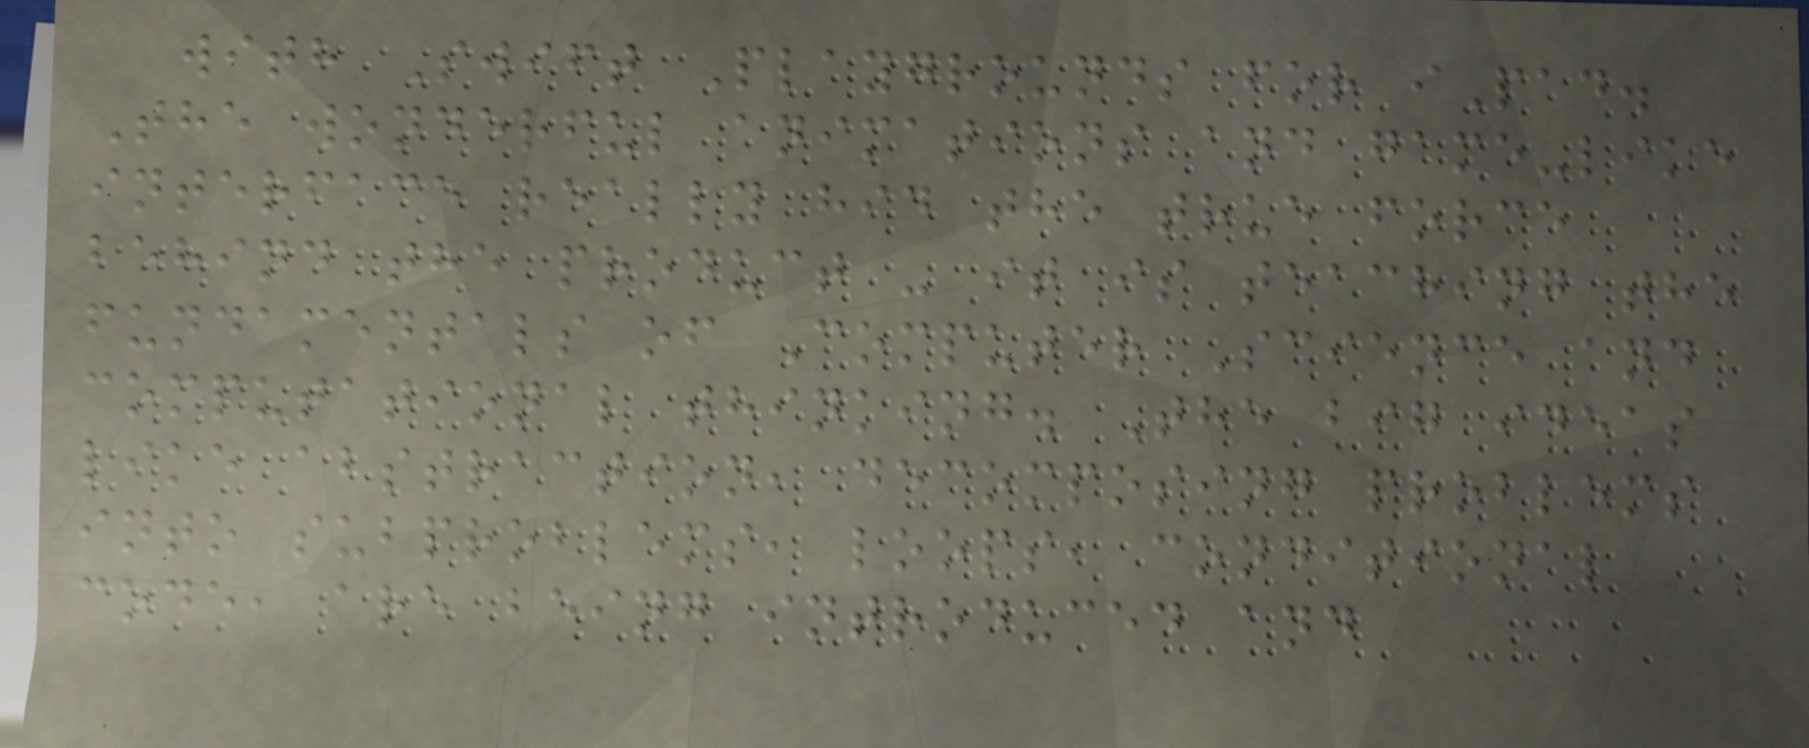with Swift Playgrounds for iPad.
The wonderful animations and game-like
interface really hid the true force
behind the product - it is teaching the
fundamentals of Computer Science and
computational thinking. The big ideas
like abstraction, decomposing problems
into subproblems, loops, conditional
code, are being introduced and
